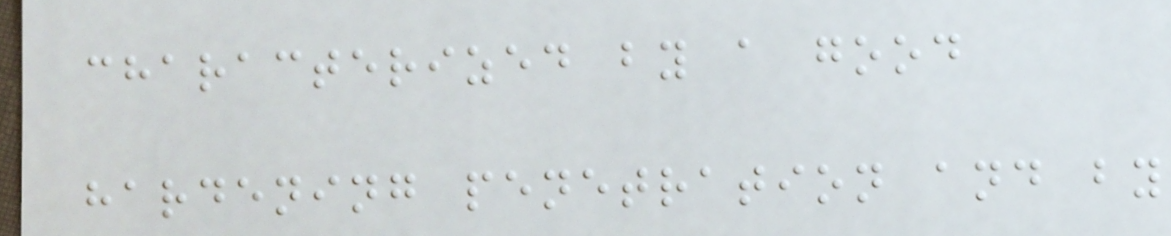characterized by a good
hardening penetration and by
